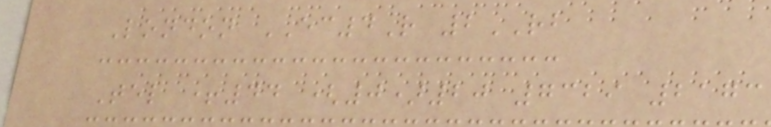London EC4R 2RB
Tel +44 (0)20 7329 2173
